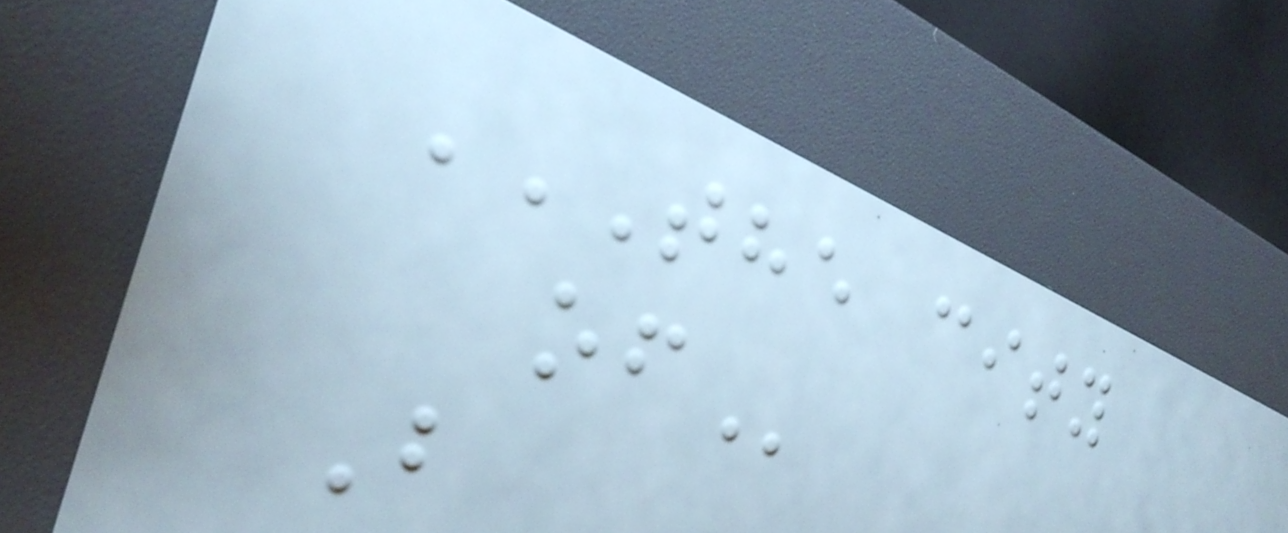THE CITY
OF
B
